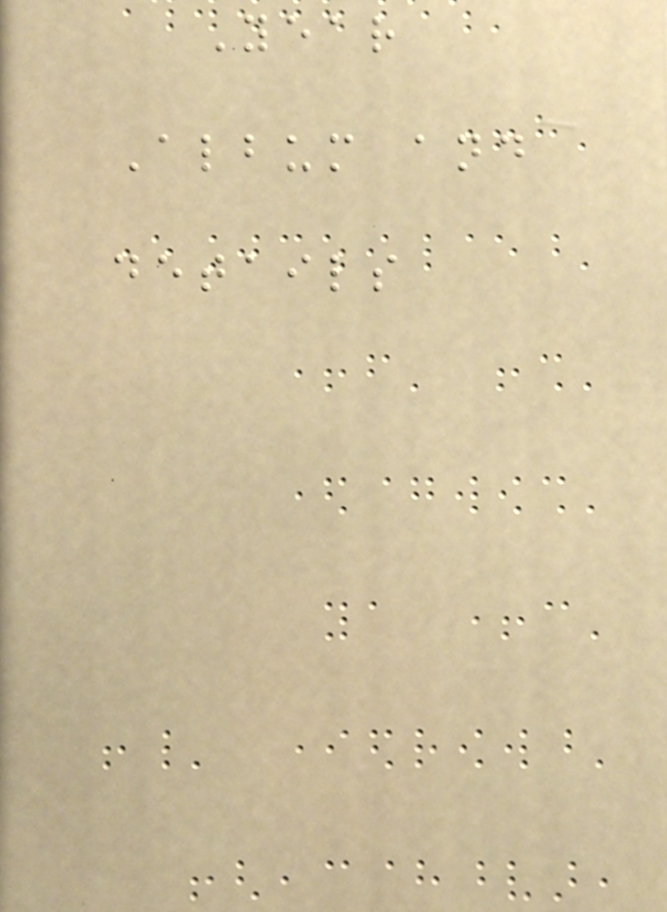Year
Album and
details
